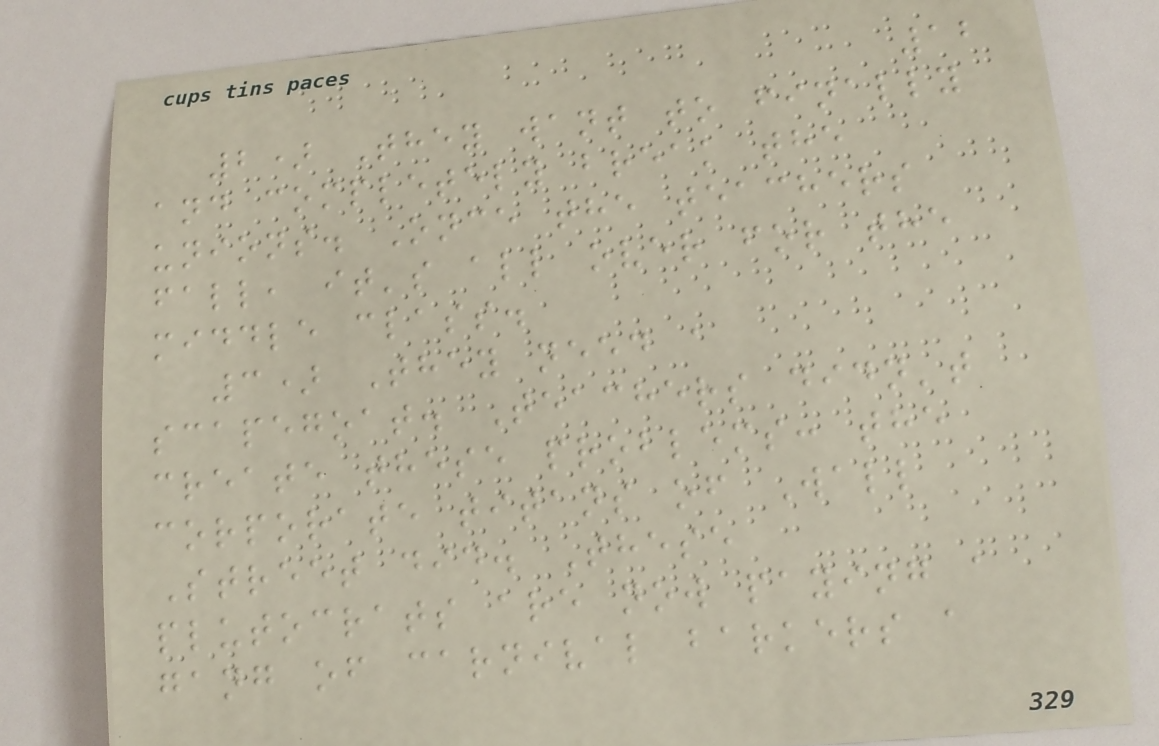12
2) They want to finally
and completely break the
unions. Once the teachers
fall, it's all over for the
middle class.
3) They need a
scapegoat. Teachers didn't
create these problems: the
corporate titans of Wall
Street did. These
plutocrats are now paying a
gang of carnival barkers a
